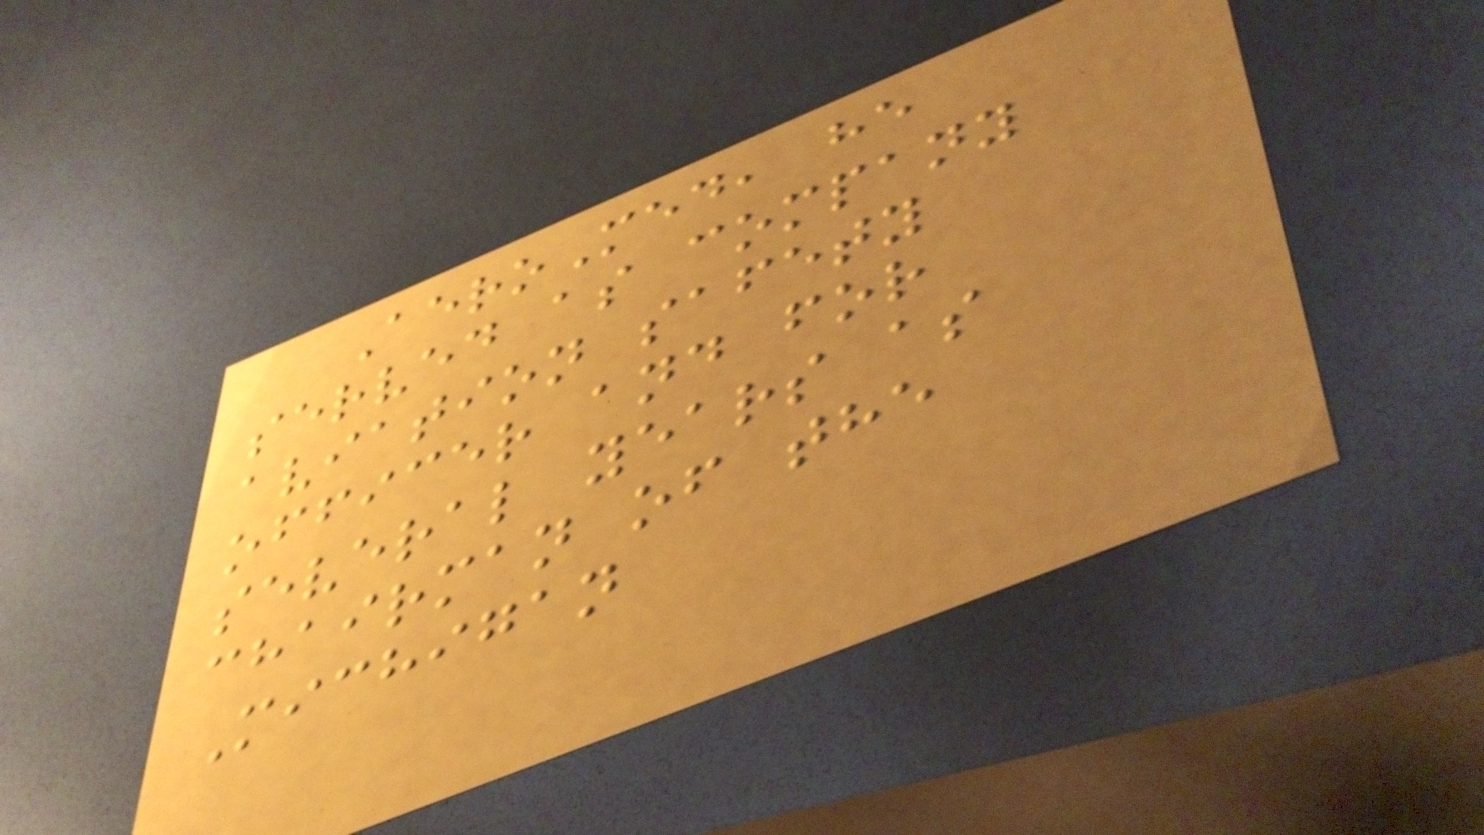AeroMed, he
served as company
aviation safety
officer and for
several years as
chairman of the
Michigan
